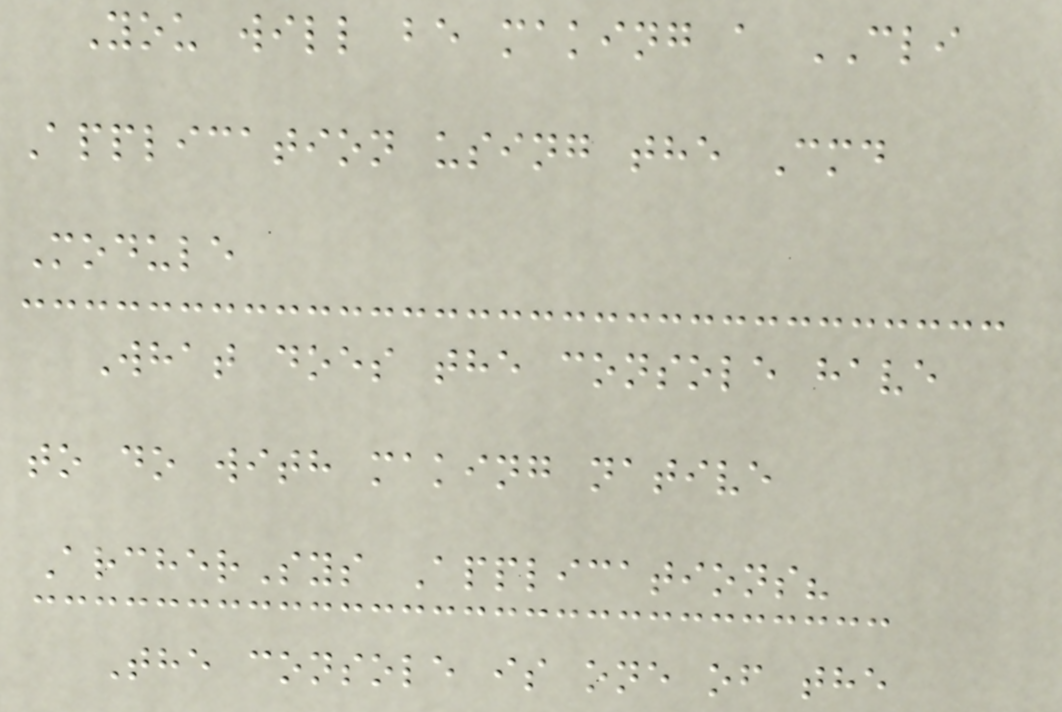You will be making a CLI
Application using the Cmd
Module
What does the console have
to do with making native
ArcherSys Applications?
The console is one of the
